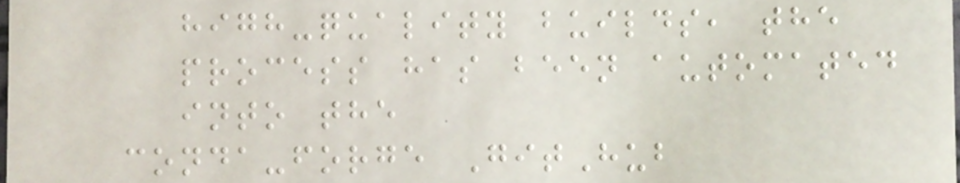high-quality builds, the
process has been automated
into the
conda-forge GitHub
